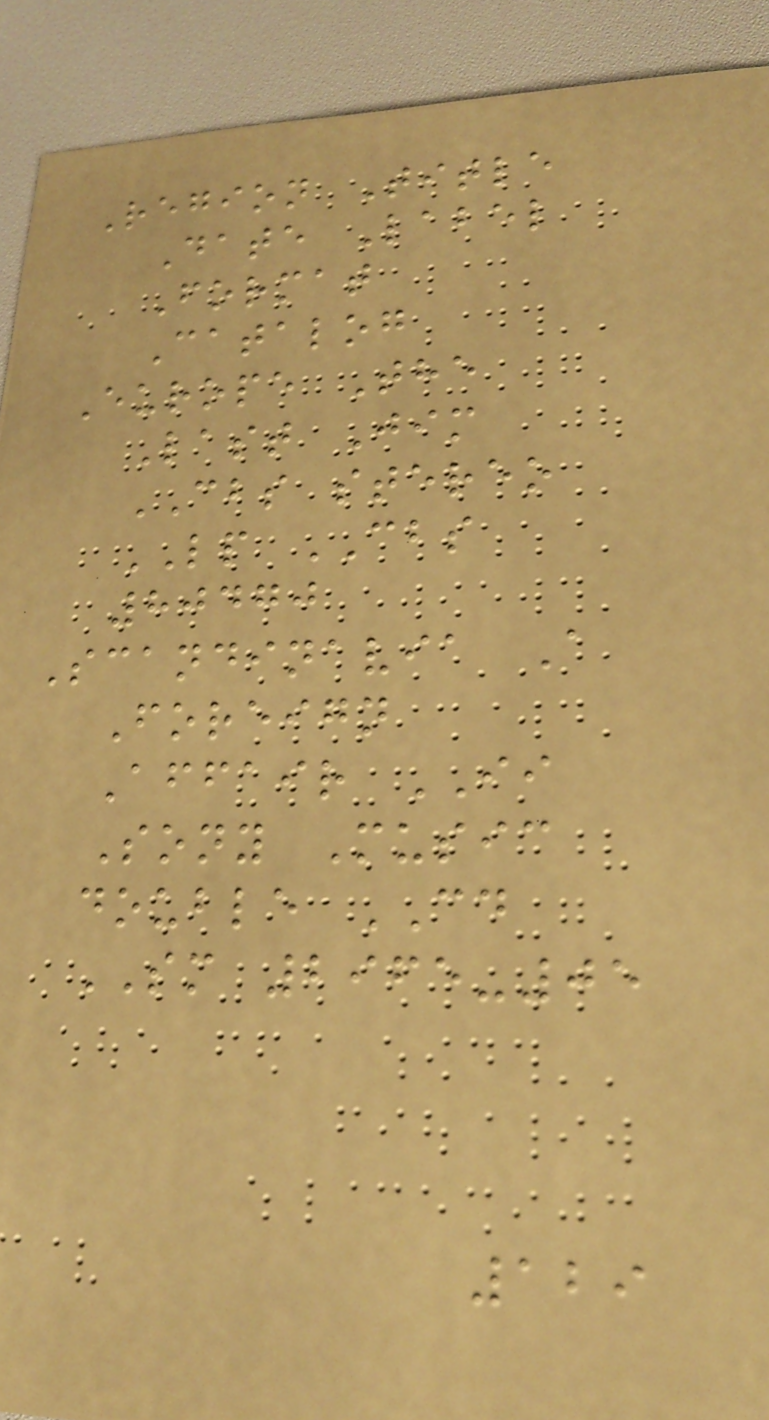Region Title
Date Label
Format
Catalog
Europe The
Last Jim
CBS stereo
LP CBS
80470
Scandinavia A
Foreign
Affair II
Sony Music
double CD
SM 2965-05
129
